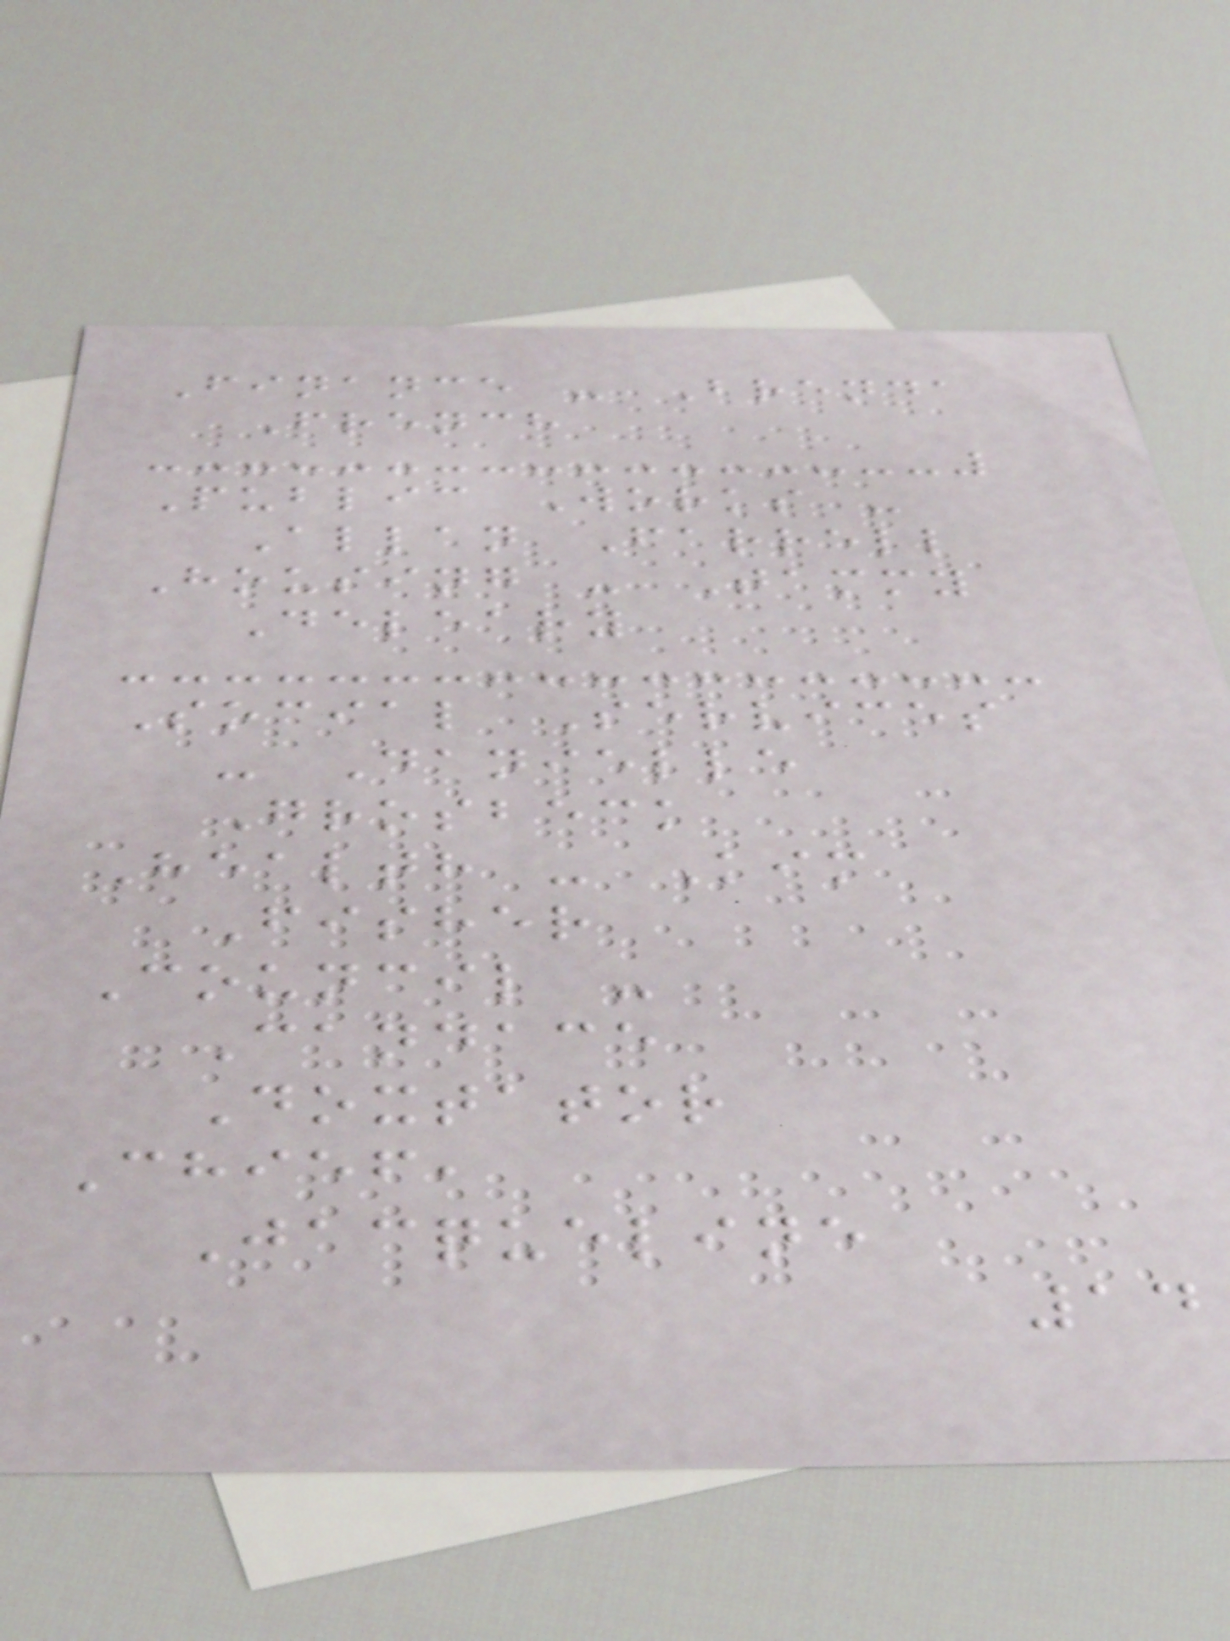Finance - Brenda
French
Public Works -
Allan Farrell
Housing - Tammy
Deleary
Social Services
- Danielle
Grosbeck
Health - Kim
Fisher
Council -
Candace
Doxtator
Chief,
Jacqueline
14
